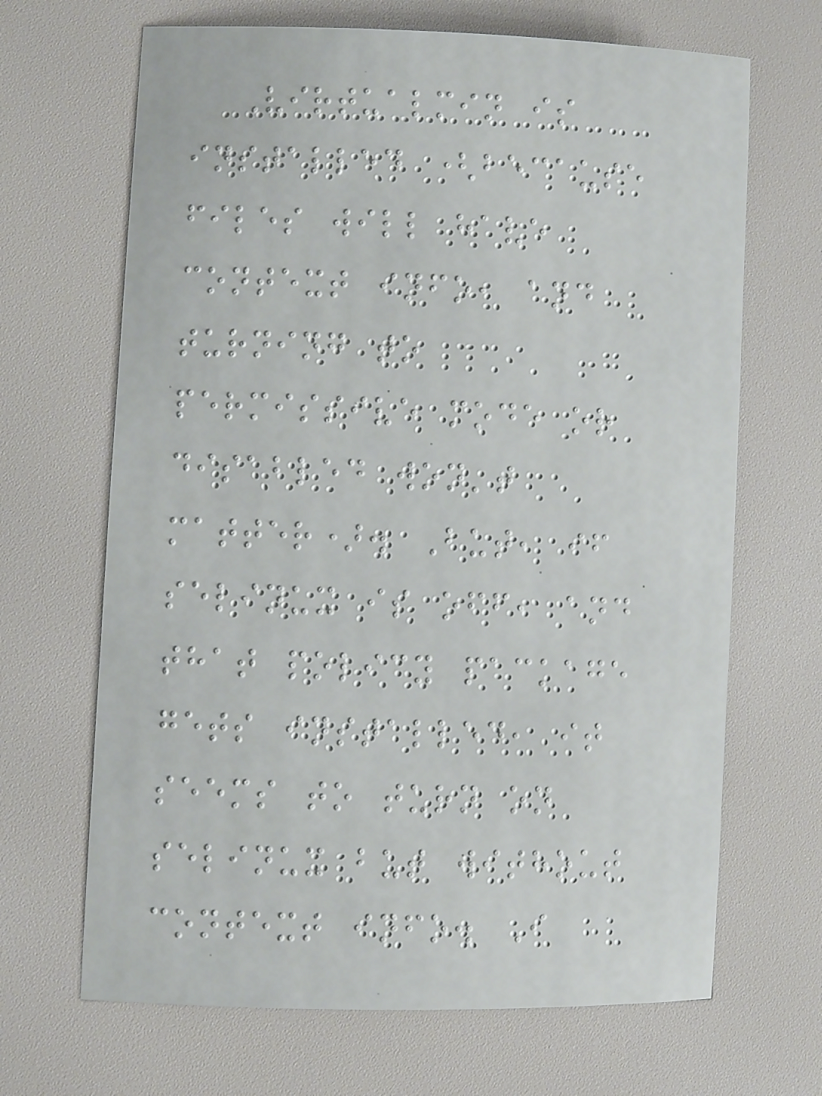Virtualmin is
installed (because
files will have
context info, and
turning to
permissive mode or
disabled won't
matter). But, if
selinux is off, and
that policy package
gets installed, it
seems to turn on
selinux but without
context info. I
